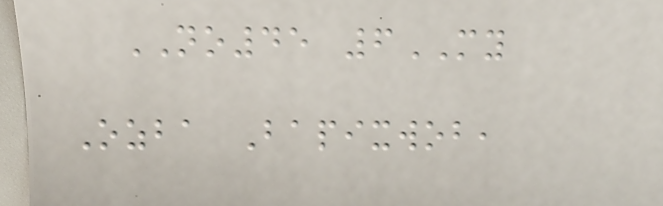NO45 6MY
Ozba Bapixwob,
